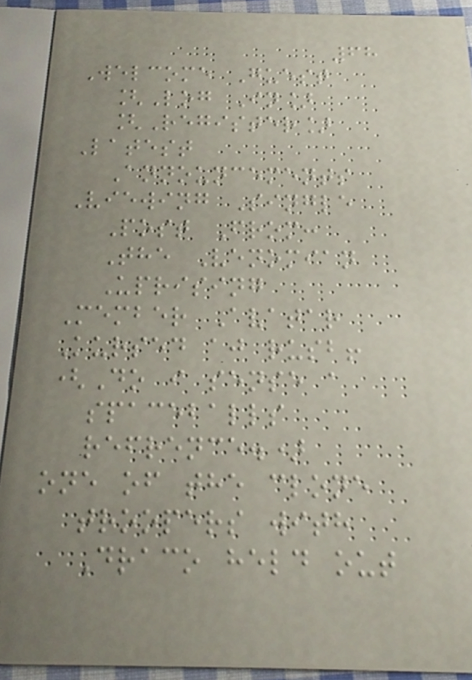68
Welcome Guest
[Log In]
[Register]
Latest
Announcements
Viewing Single
Post From:
The Venomian
Uprising
Member Avatar
Kursed aj rusb!
(Do i sense a
spaceballs
refrence.)
one of the clone
troopers with
Draco held out
